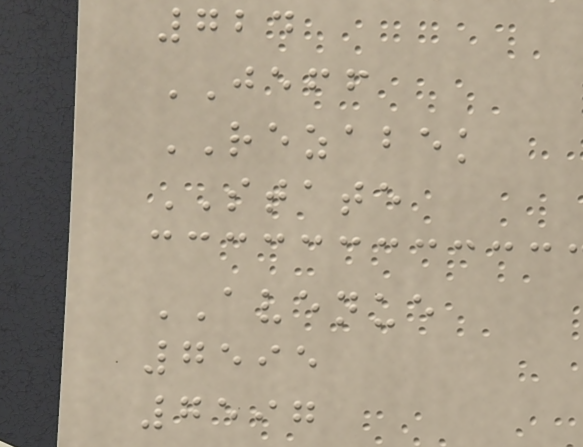724
JEFF
REZABEK
STATE
AVENUE
7595
7597
